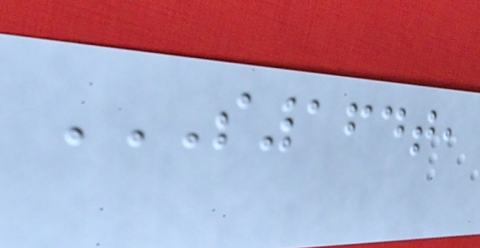S164T,
